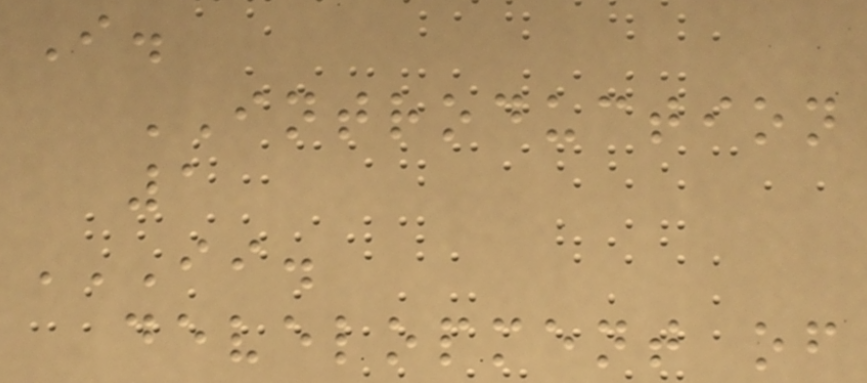I.
INTRODUCTION
1
II.
DEVELOPMENT OF
